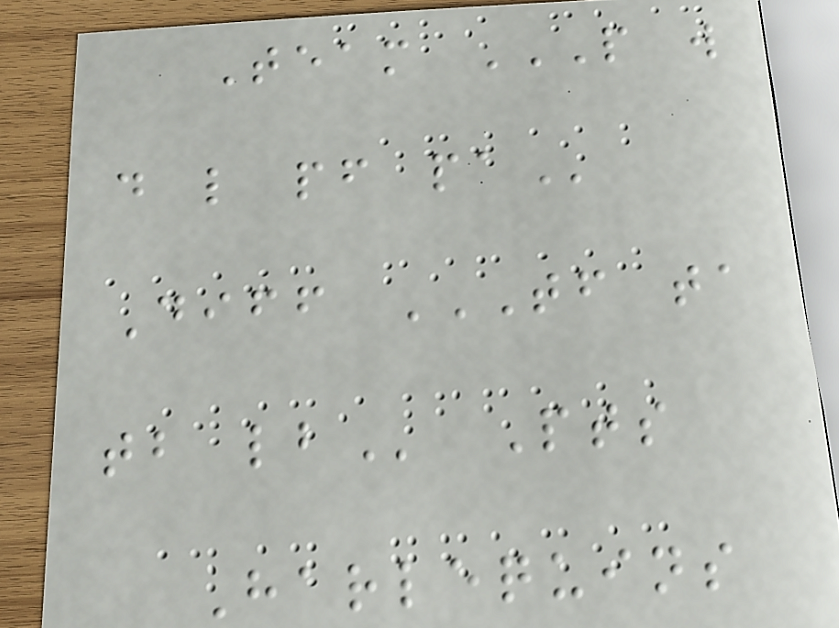Team P W
D L PF PA
Diff TF TA
TB LB Pts
Harlequins
